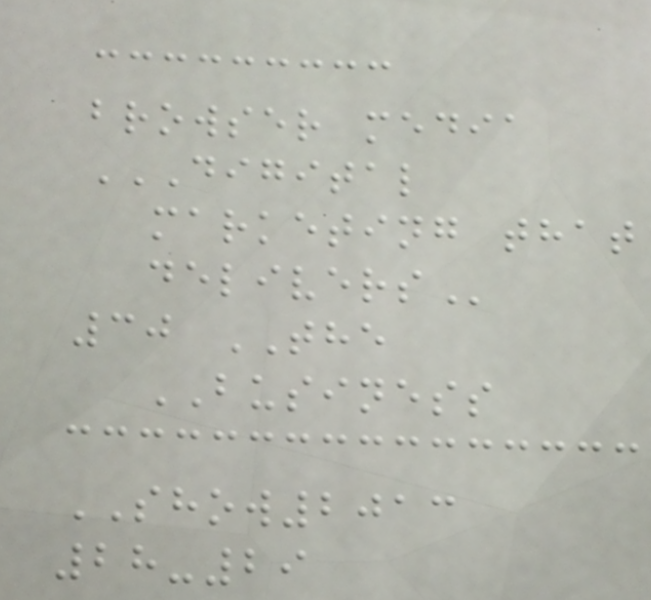browser media
DIGITAL
MARKETING THAT
DELIVERS
30 THE
BUSINESS
SHOW2013
28-29
